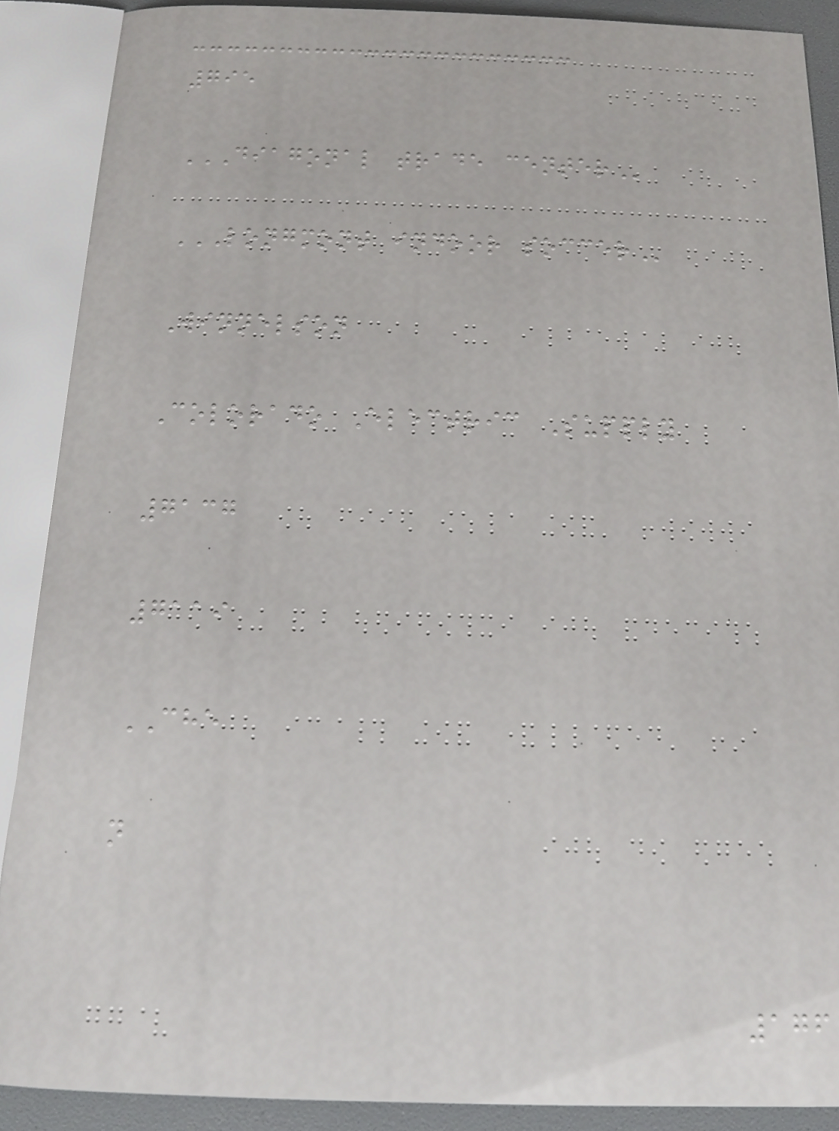795
DIAGONAL TRADE CENTER
LONGMONT INDOOR SOCCER
Winnelson
Colorado Electric Supply
7137
7119
CHE
n
176
